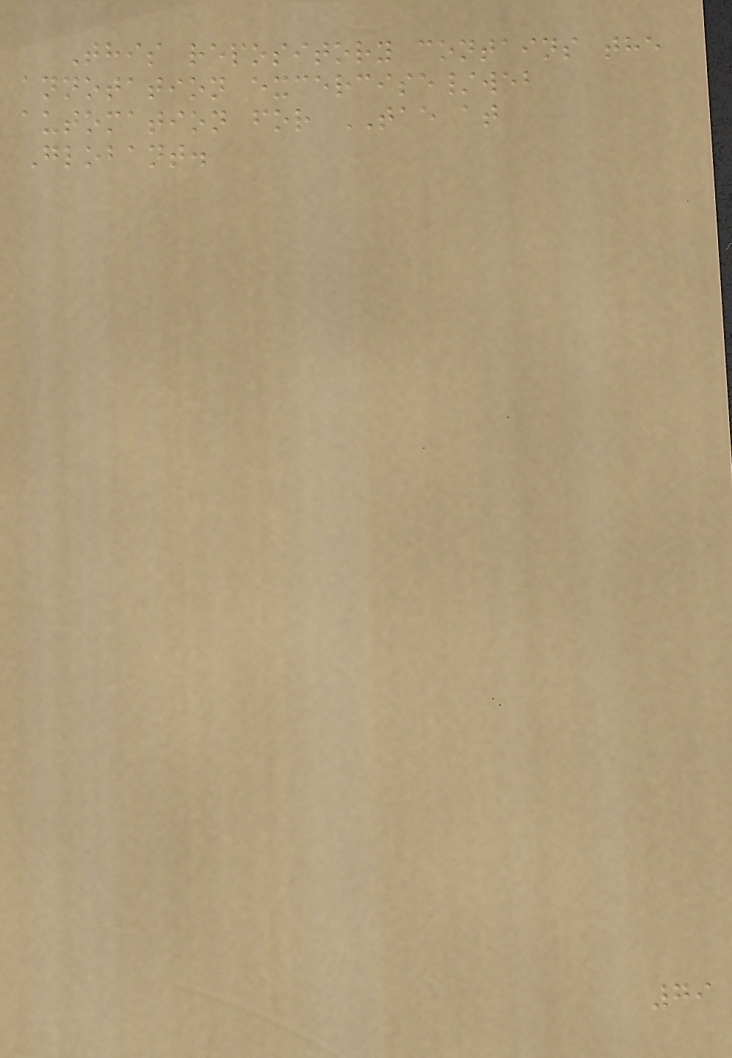This repository contains the
annotation excercise/web
automation for TAE at
Globant.
79
